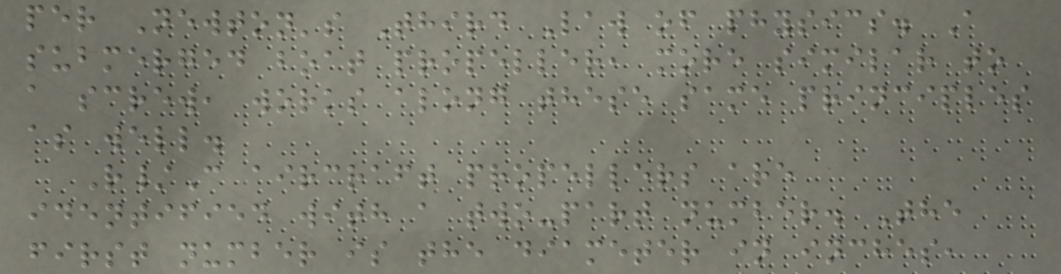per Newton's Third Law of physics. A
submerged boat propeller, more similar to
a screw, works along these same principles
as well.
R/C aircraft propellers are
identified with a two-part number. The
first number is the diameter in inches,
